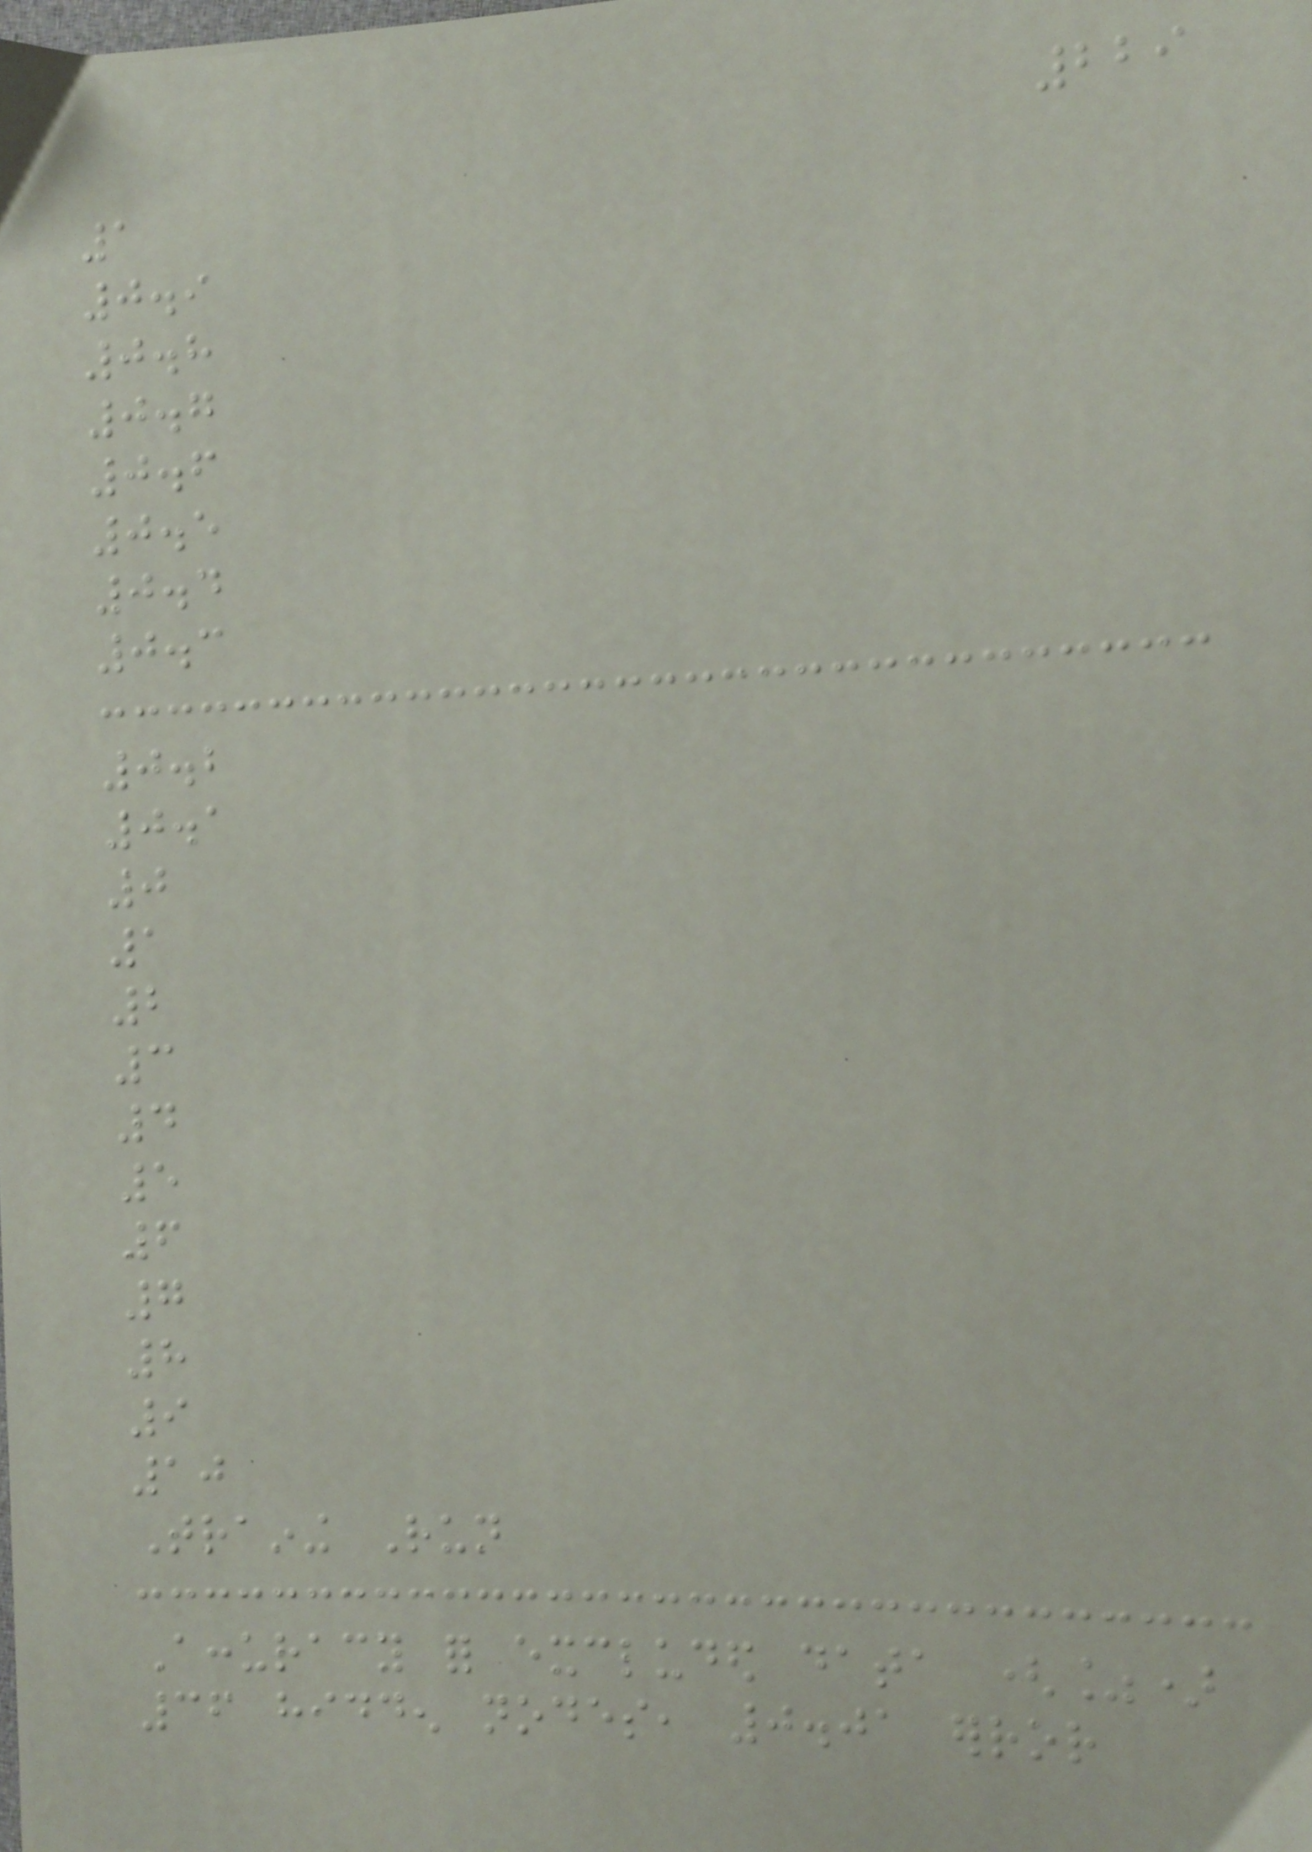229
1
0.9
0.8
0.7
0.6
0.5
0.4
0.3
0.2
0.1
0
1
2
3
4
5
6
7
8
9
10
Training Run
Accuracy for excluded data (%)
36 hidden nodes, 0.01 error
